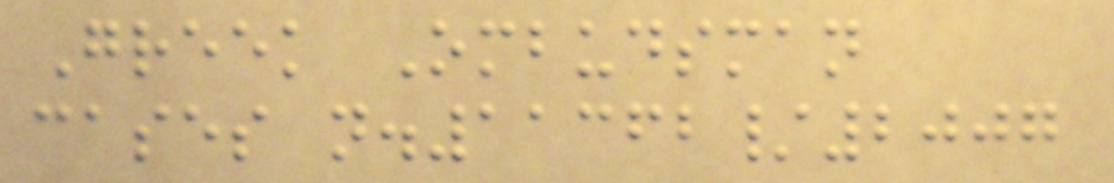Greek Ombudsman
cases n.11362/2007
